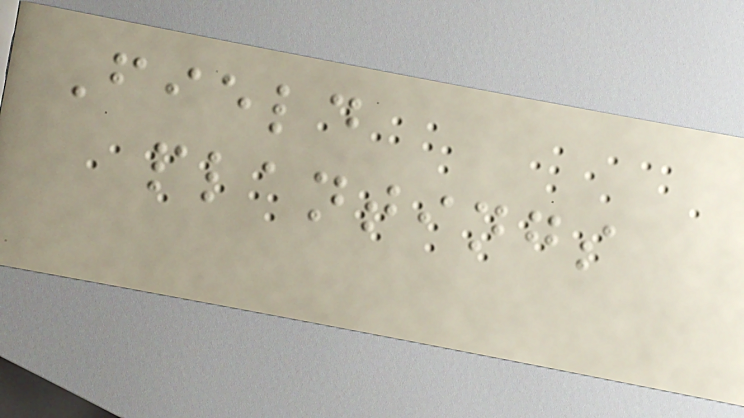Field
plantings
